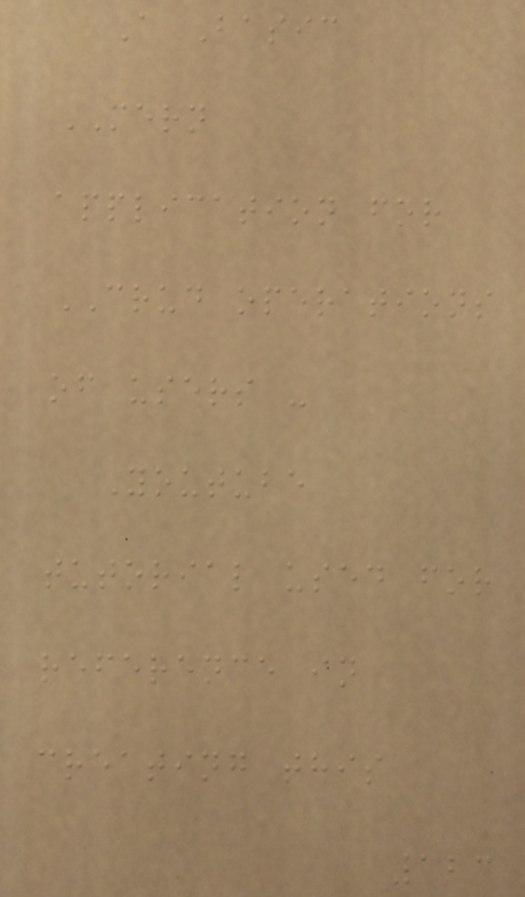A Basic
MERN
application for
CRUD operations
of users -
Youtube
tutorial used for
reference in
creating this
123
